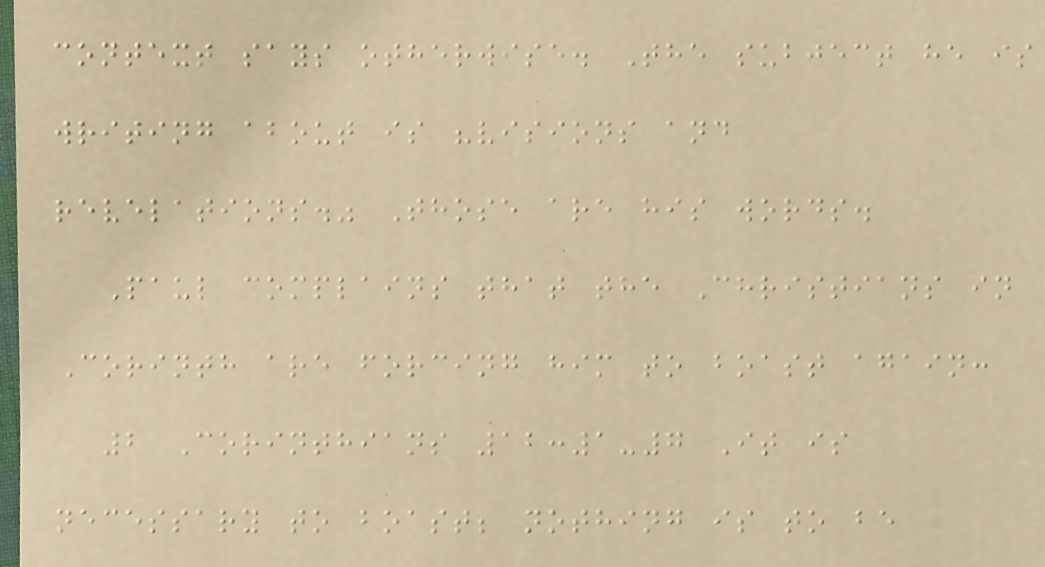context says otherwise. The subject he is
writing about is "visions and
revelations." Those are his words.
Paul complains that the Christians in
Corinth are forcing him to boast again:
2 Corinthians 12:1-7 It is
necessary to boast; nothing is to be
